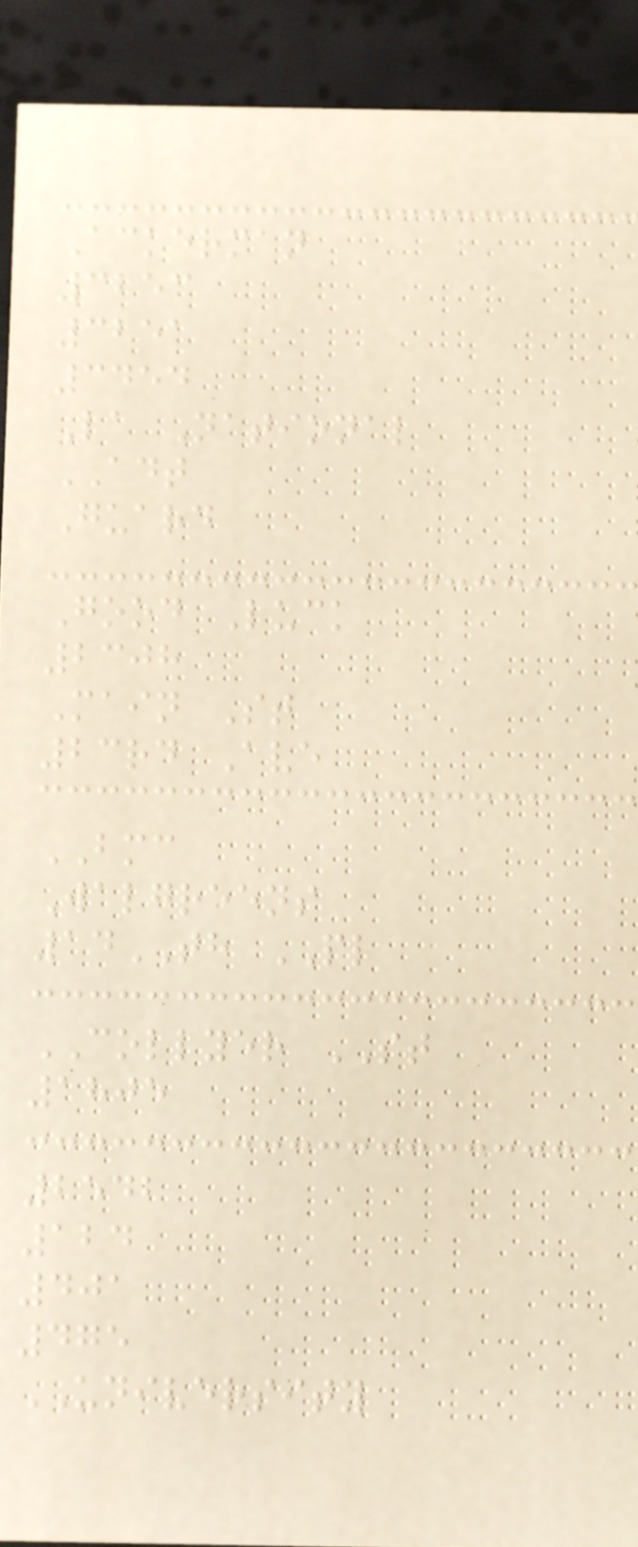Ackerman
3253
3251
3454
La National
ADT
Guard
Good Luck
2308
Main St
23rd Ave
BMC
Walgreens
14TH PL
COLLYER ST
1805
2542
124
401
475
UNIVERSITY
